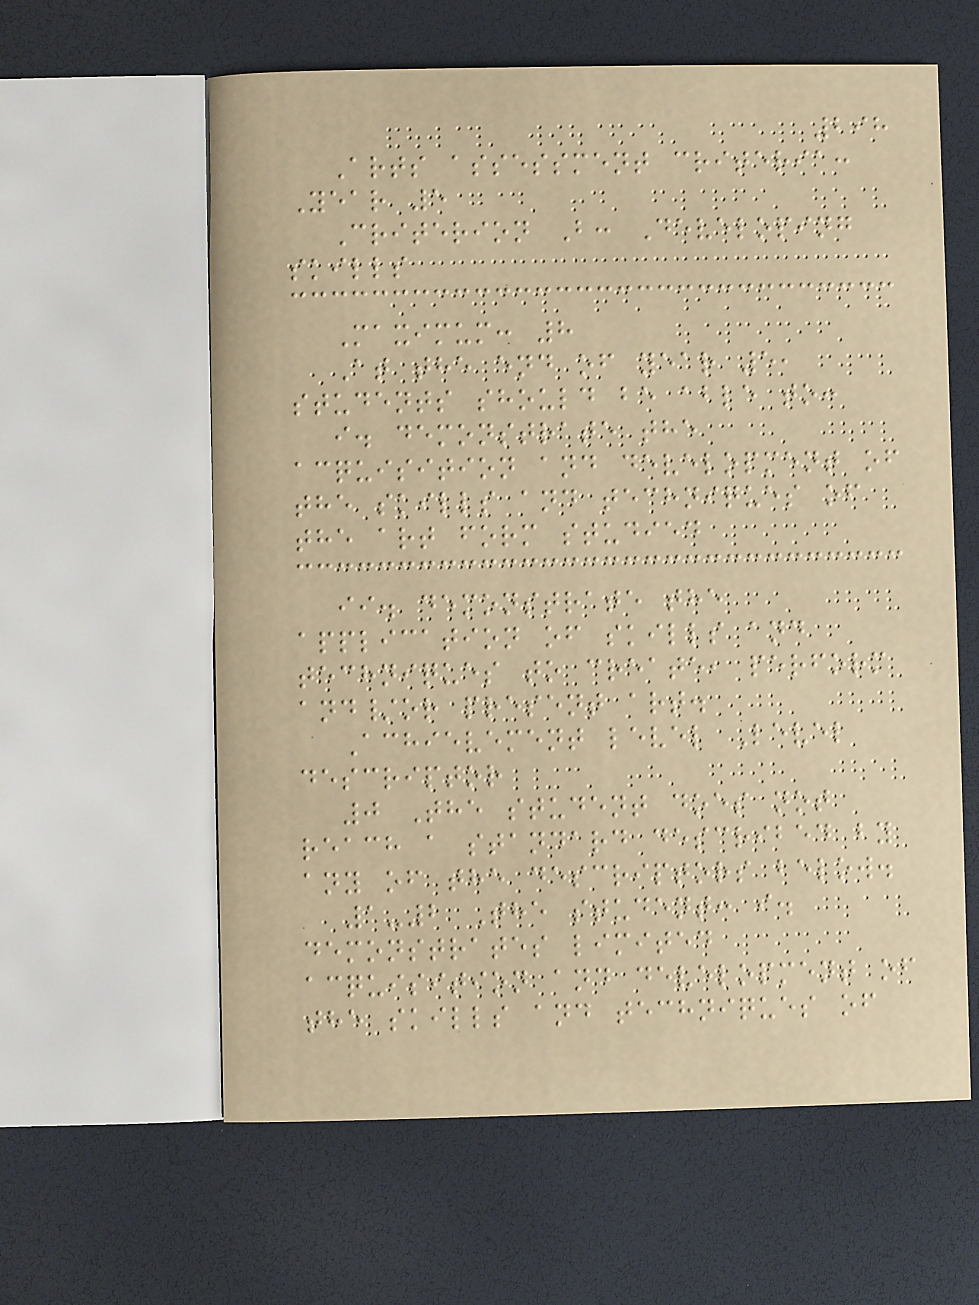298
Arts assessment criteria:
Year 5
Criterion B: Developing
skills
Maximum: 8
At the end of year 5,
students should be able to:
i. demonstrate the
acquisition and development of
the skills and techniques of
the art form studied
ii. demonstrate the
application of skills and
techniques to create, perform
and/or present art.
Achievement level Level
descriptor
0 The student does not
reach a standard described by
any of the descriptors below.
1-2 The student: i.
demonstrates limited
acquisition and development of
the skills and techniques of
